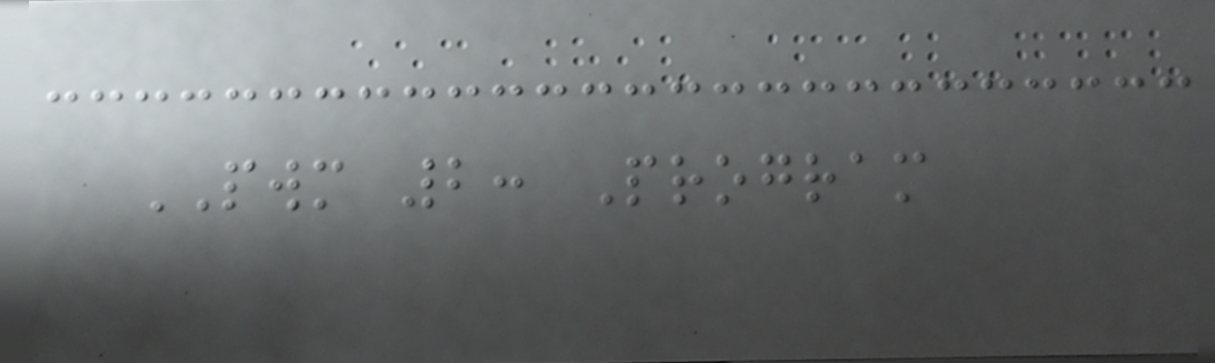PWM 2: Program
